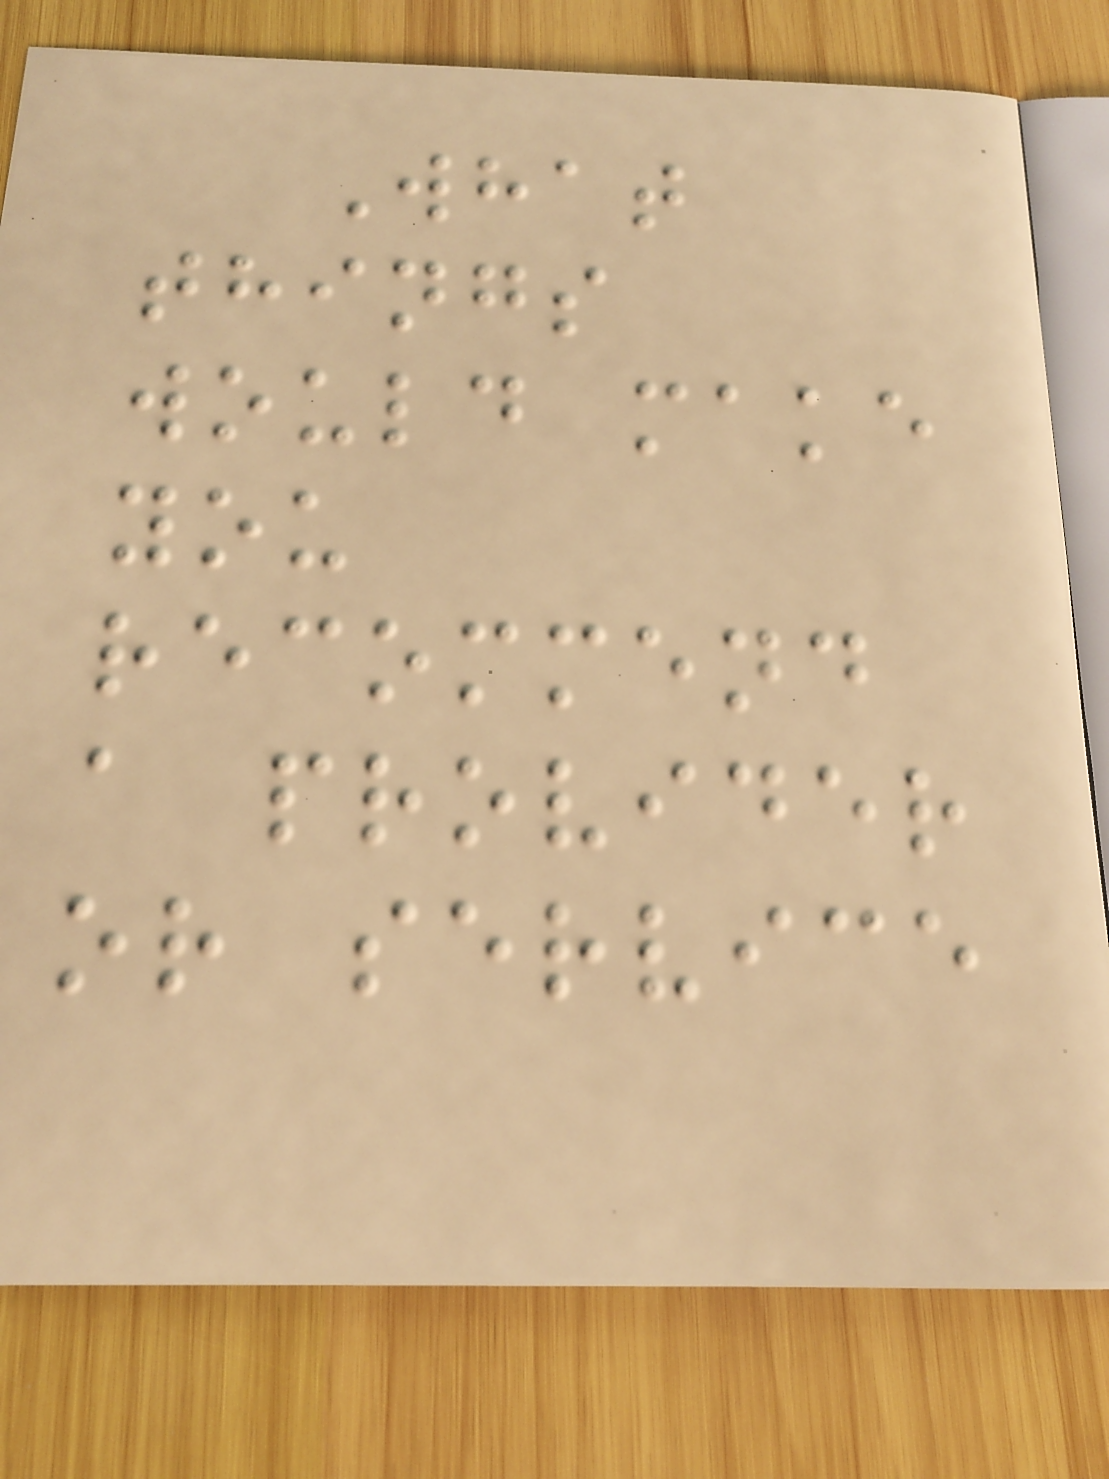What
things
would make
you
recommend
a provider
or service
